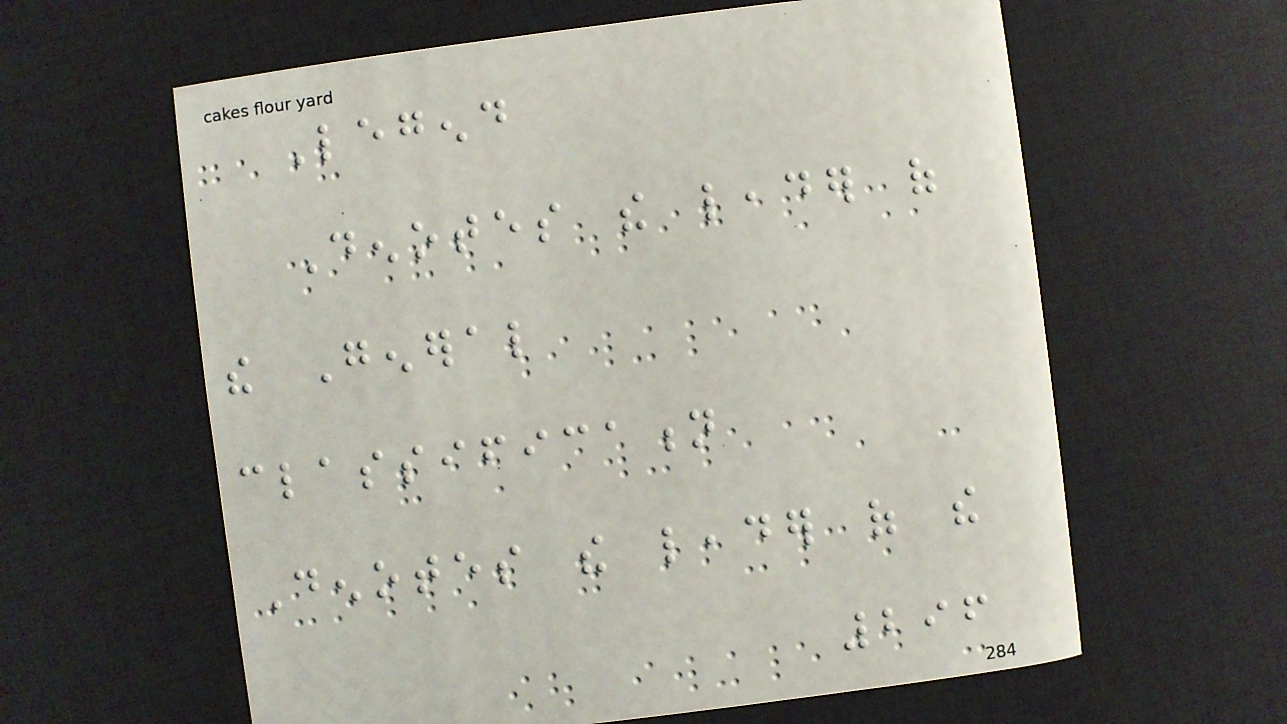Legend
Denotes the leader of
the General
classification
Denotes the leader of the
296
